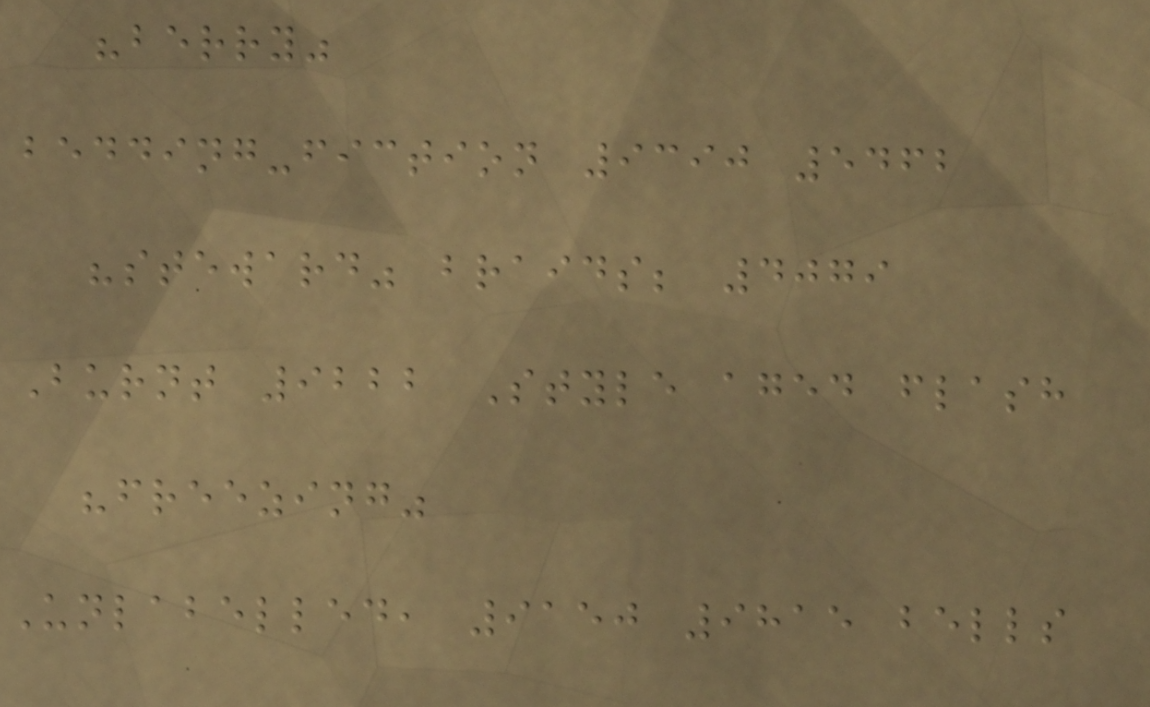"berry"
bedding-fiction 9390 5462
"steward" braids; 4079
Burnt 9222 Style aged flash
"freezing"
Unlabelled, 9150 9815 bells
